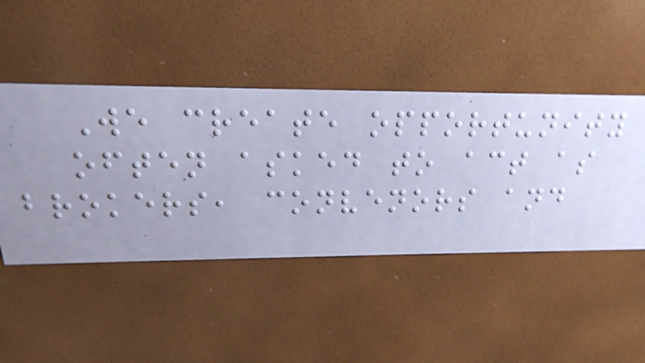We create opportunity
often asked to act as
brokers, convenors and
